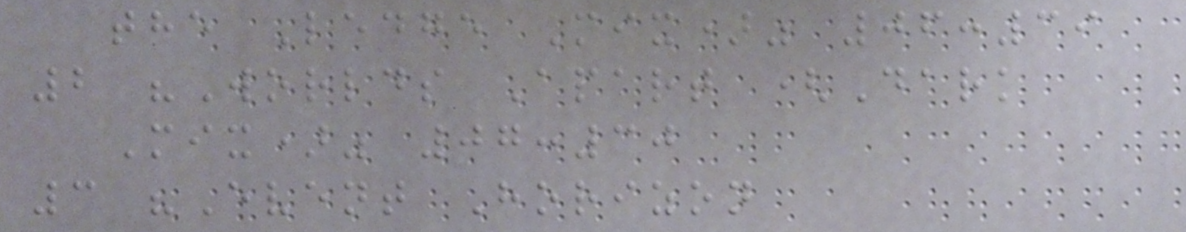the Ledge Mix)" 06:39
2 "Worlds Apart (Dark
Mix)" 07:30
3 "Event Horizon
